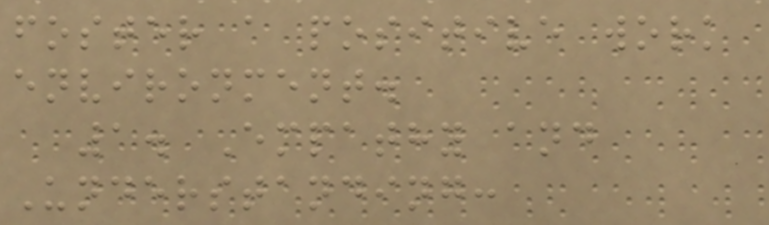foster a positive work
environment.
1. Empathy and
Understanding:
